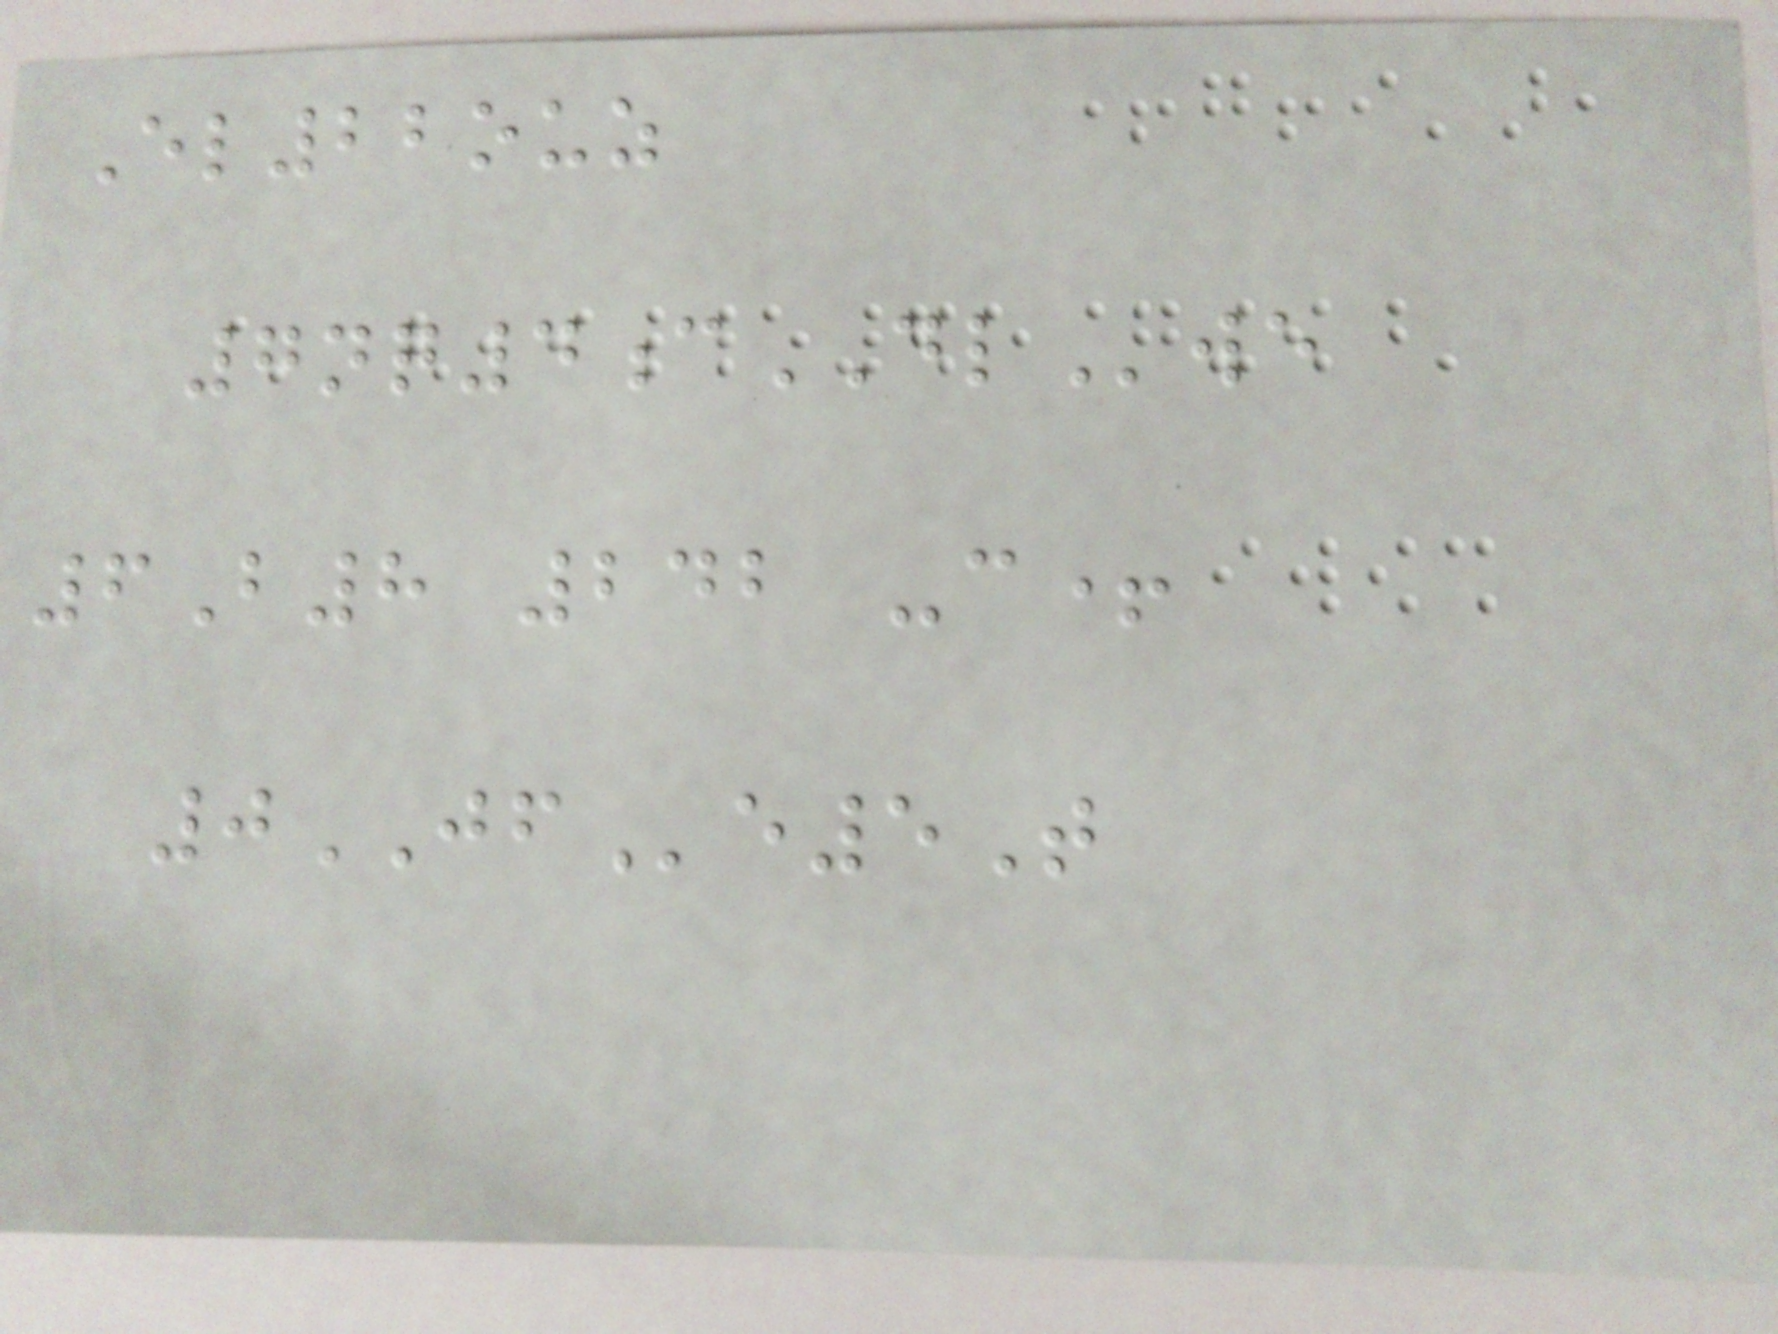El22ouz
7nq4cDLwe
6B8 242 -c+
0JFe5T
